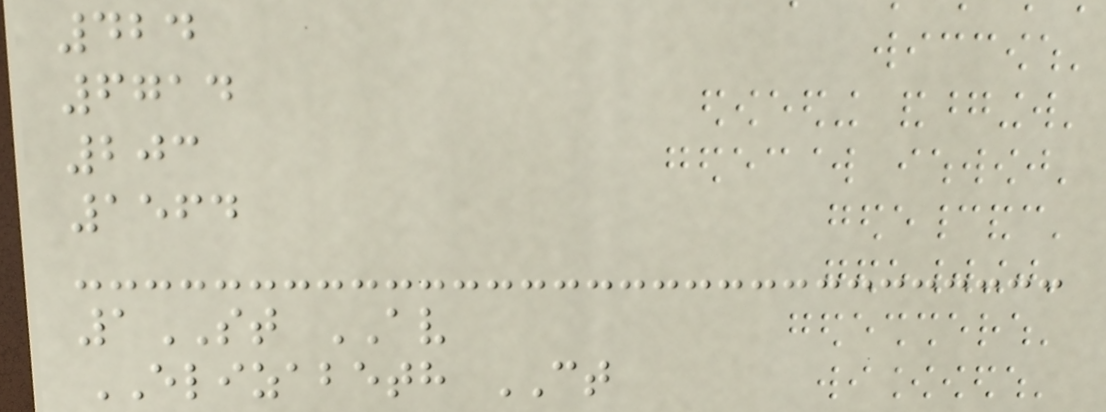424
6714
203
1564
1ST AV
ELIZABETH CT
